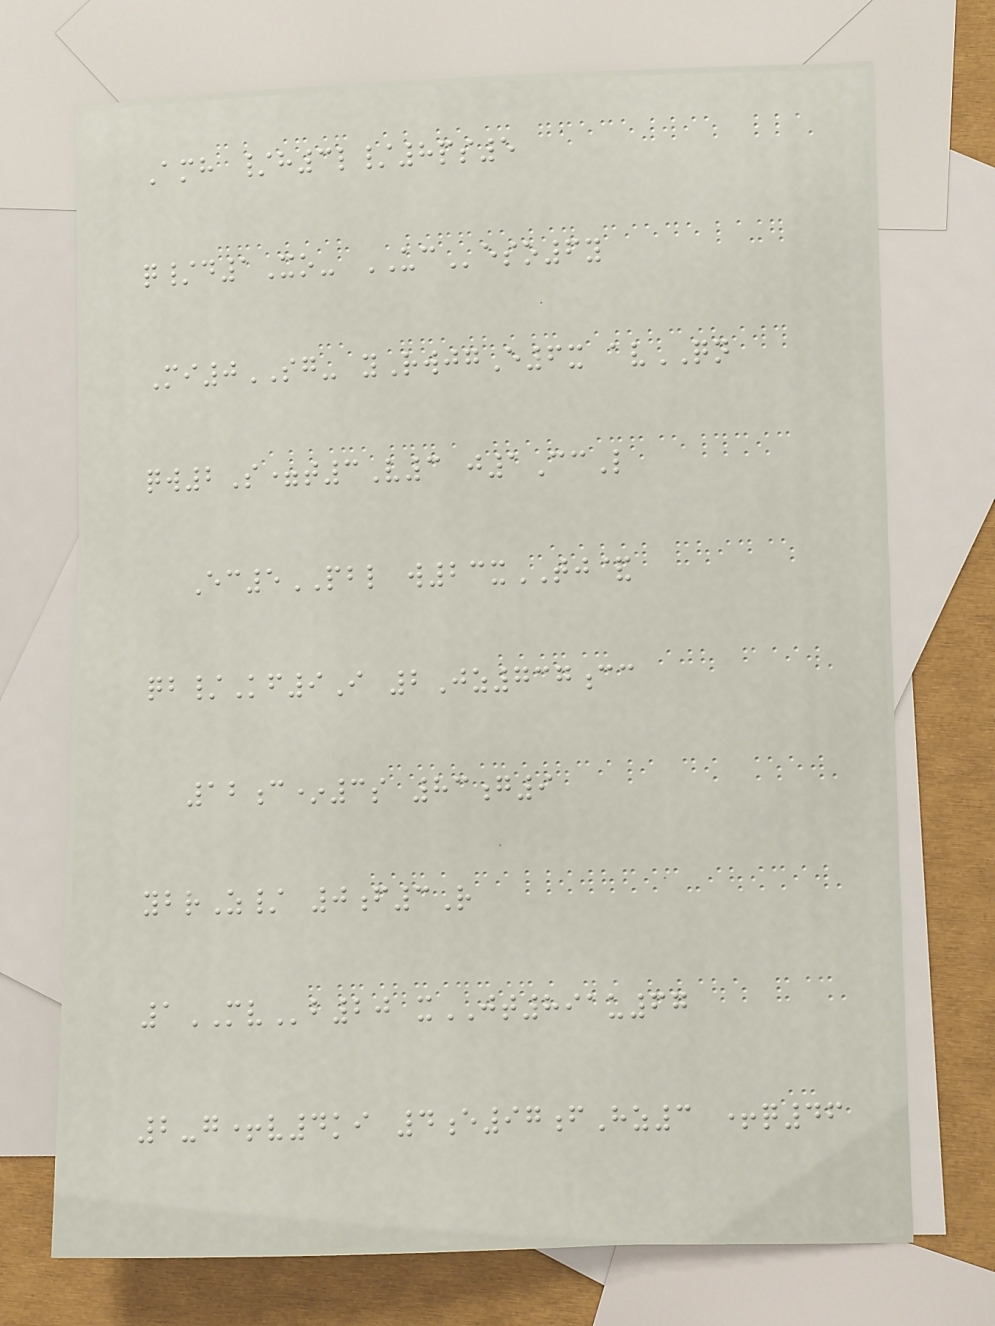Amh /h3l/8ps5
q/d1Xo- UCeso6y
Mi0SG- yRwjgE6x avQN
qw2S=t3V3 j1CcL
Ec5PBL w23xTJ&
qb/Kf9I 2Jz737cc
12c*3s 83g9
ybrZ/ 0f3R
1MVb20 xJT891u67
2-g+v4ki 4e97fHz3 +q46
